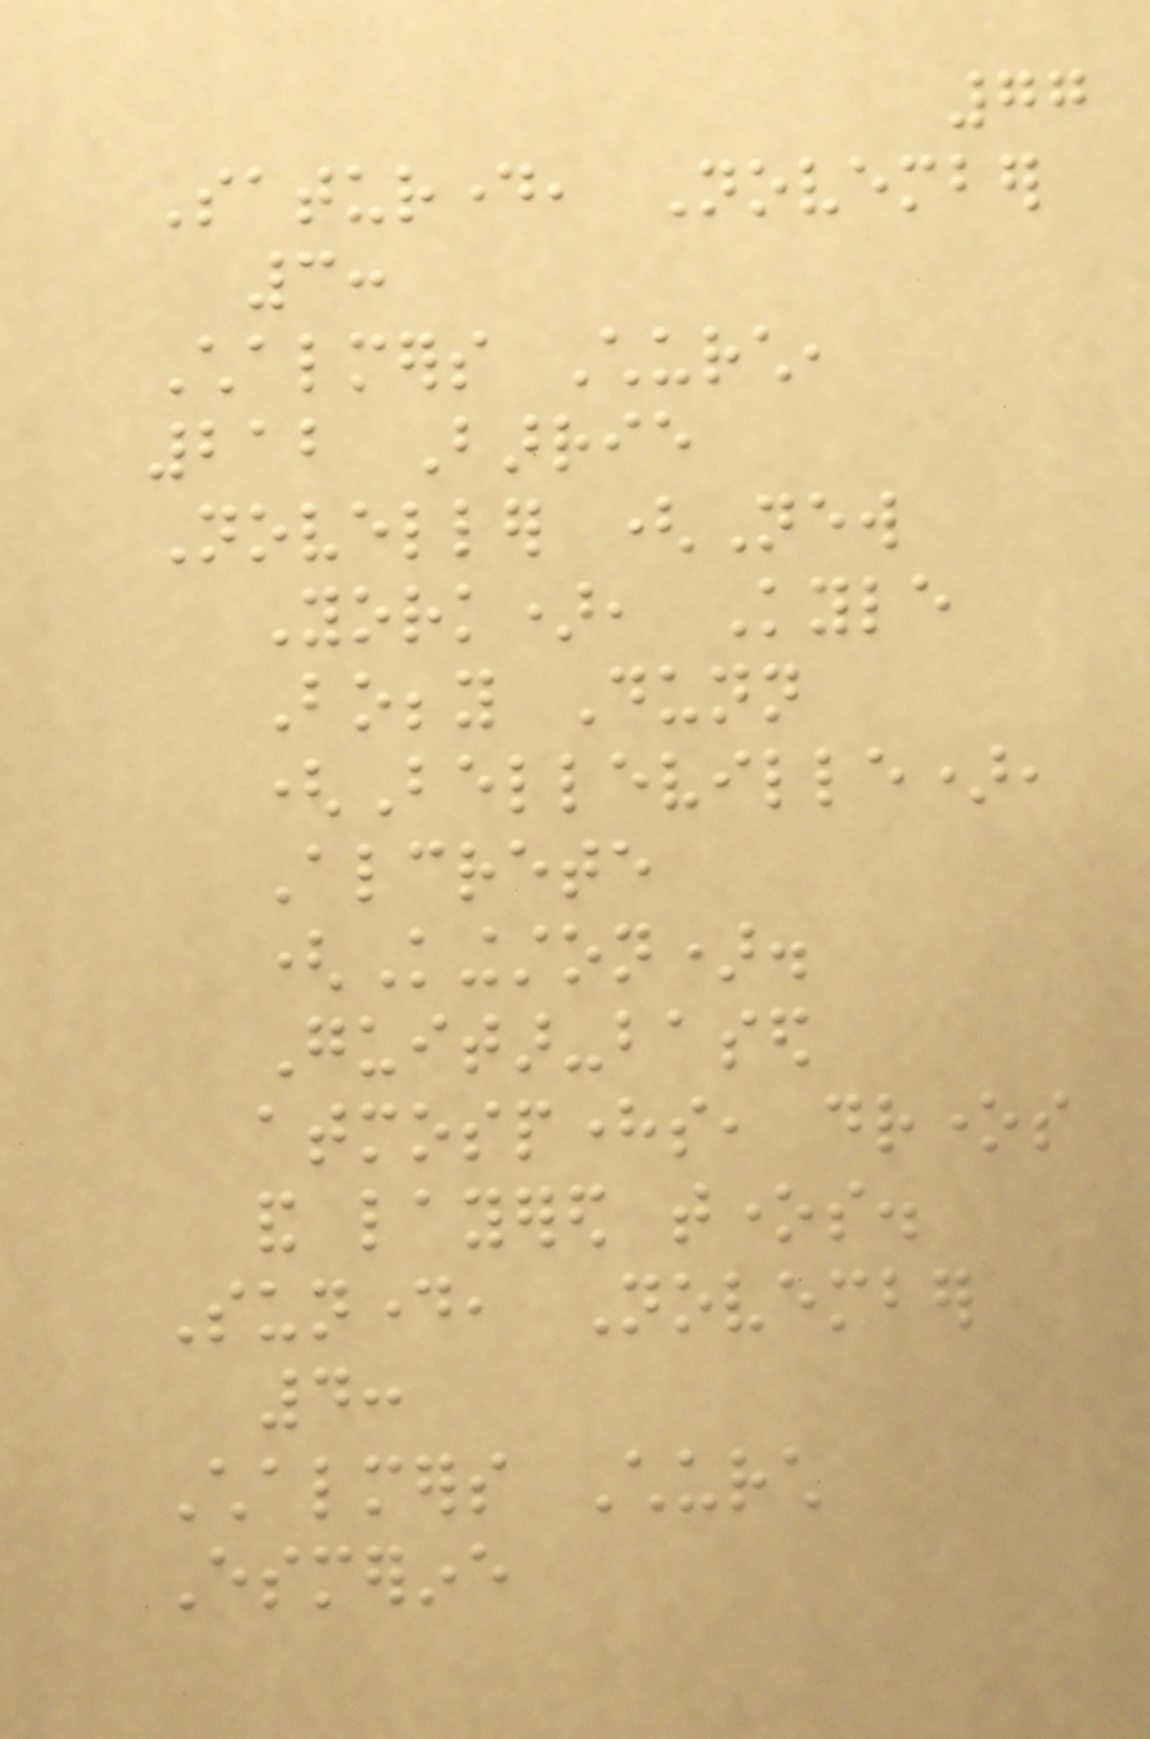77
Saturday, November
3:
Chalmers Church,
212 Barrie
Noveller (New
York), Kyle
Bobby Dunn
(Belleville),
Alcrete
(Kingston).
Guitar-based
atmospheres, drones
and layered tones.
Sunday, November
4:
Chalmers Church
Esmerine
